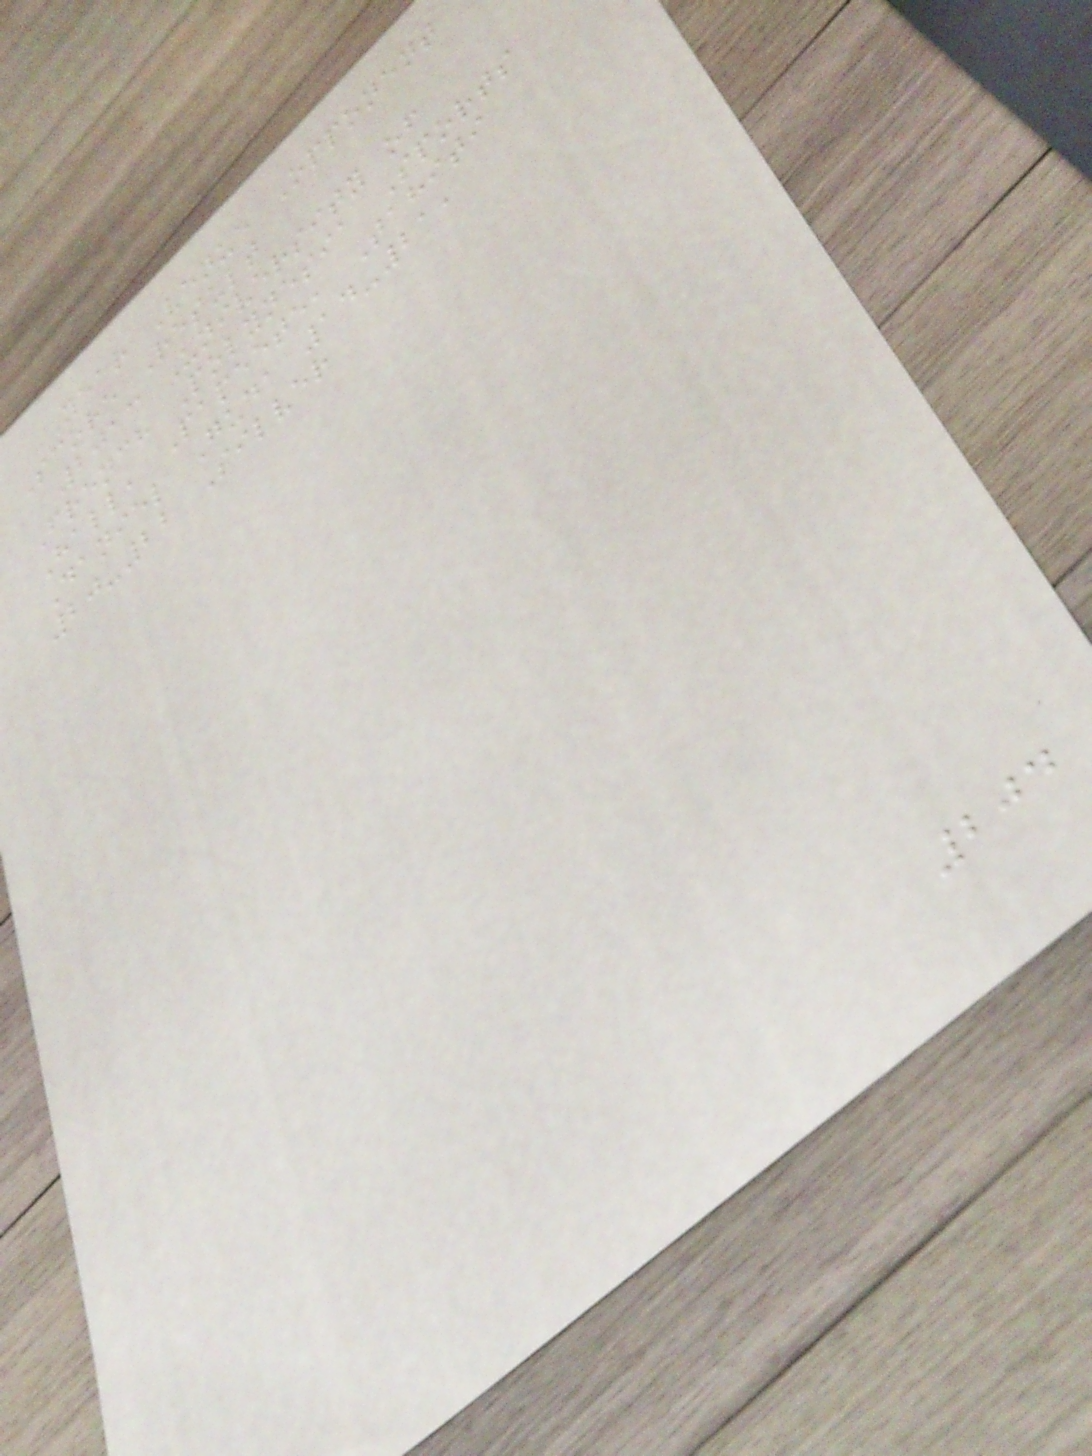Year Venue Opponent
Score Result
2013 University of
French Polynesia Sports
Hall, Papeete, Tahiti
Daniel Guda 14-21,
20-22 Silver
204
